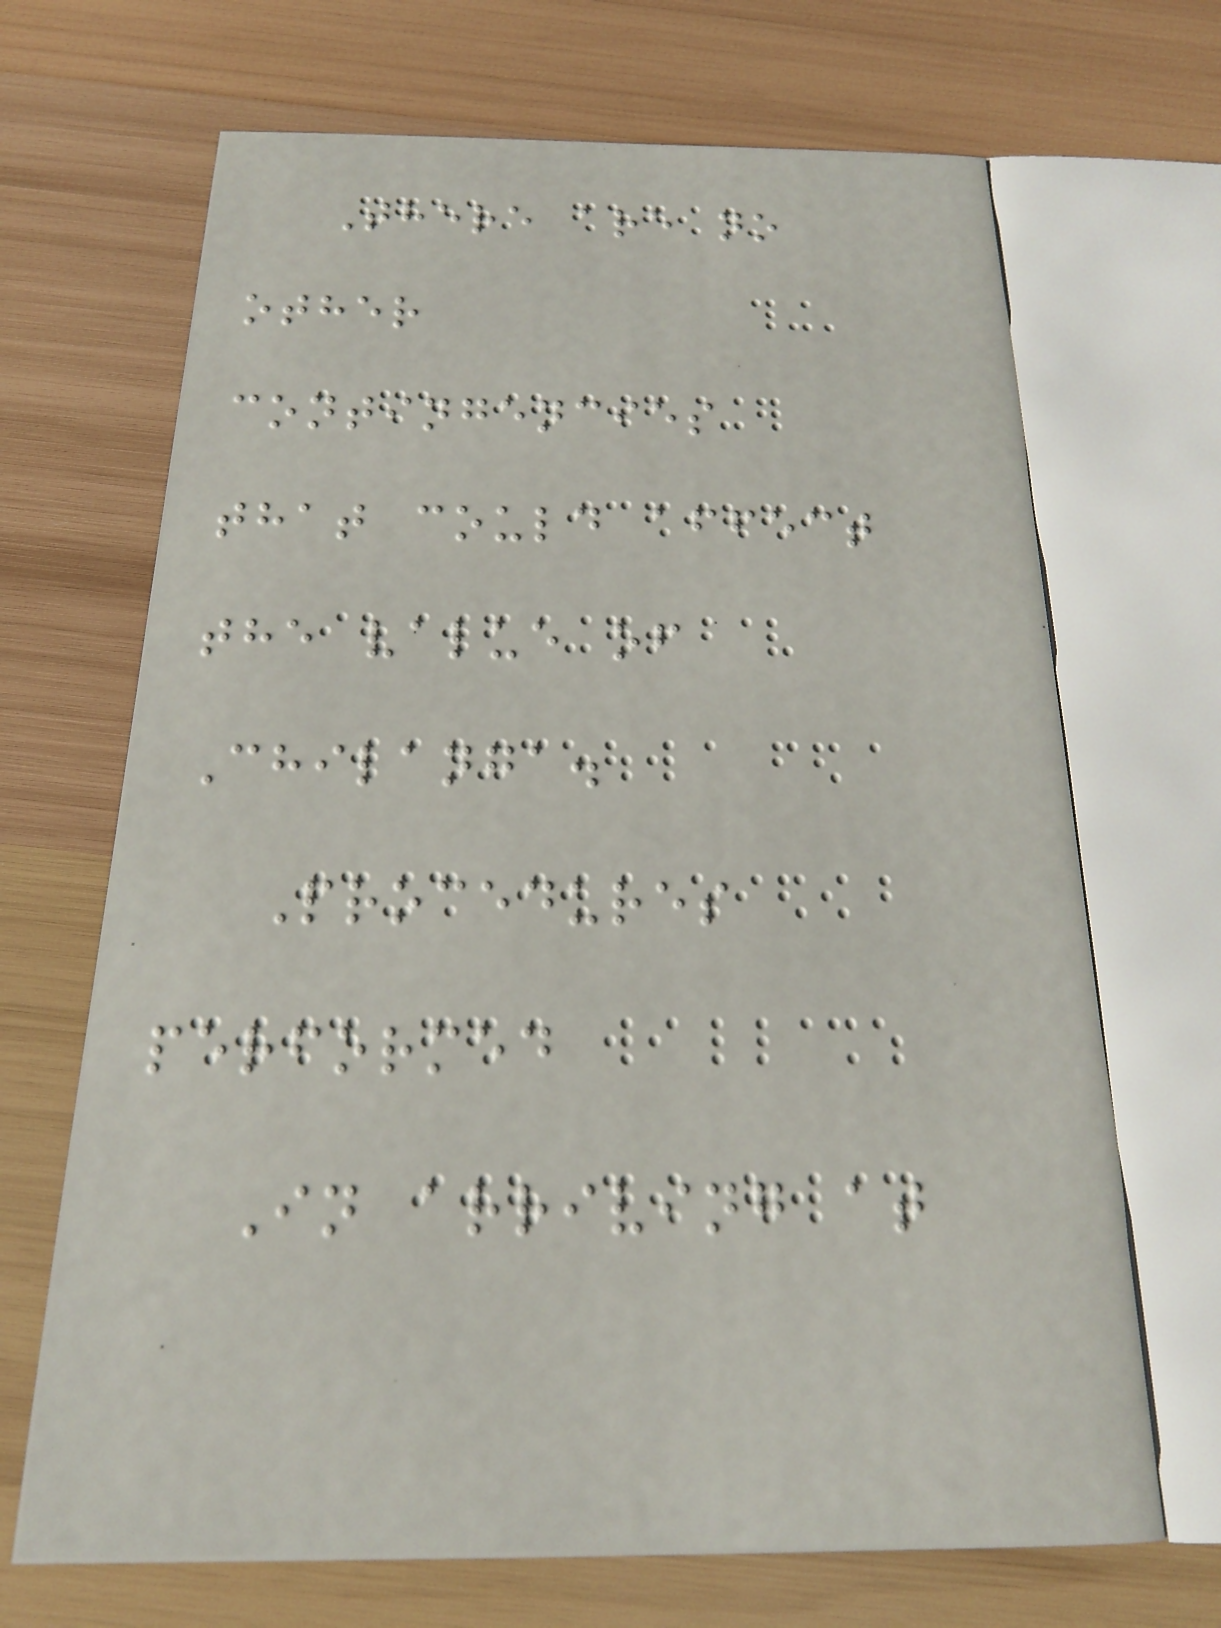There are no
other
contingencies
that could affect
the value of
Chilanga.
Procedures
performed
In arriving at
